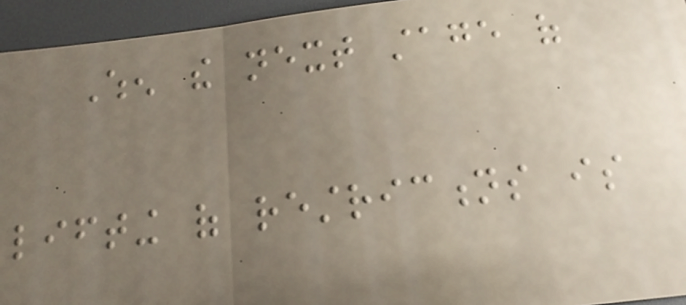When the next stage of
lifting of restrictions is
